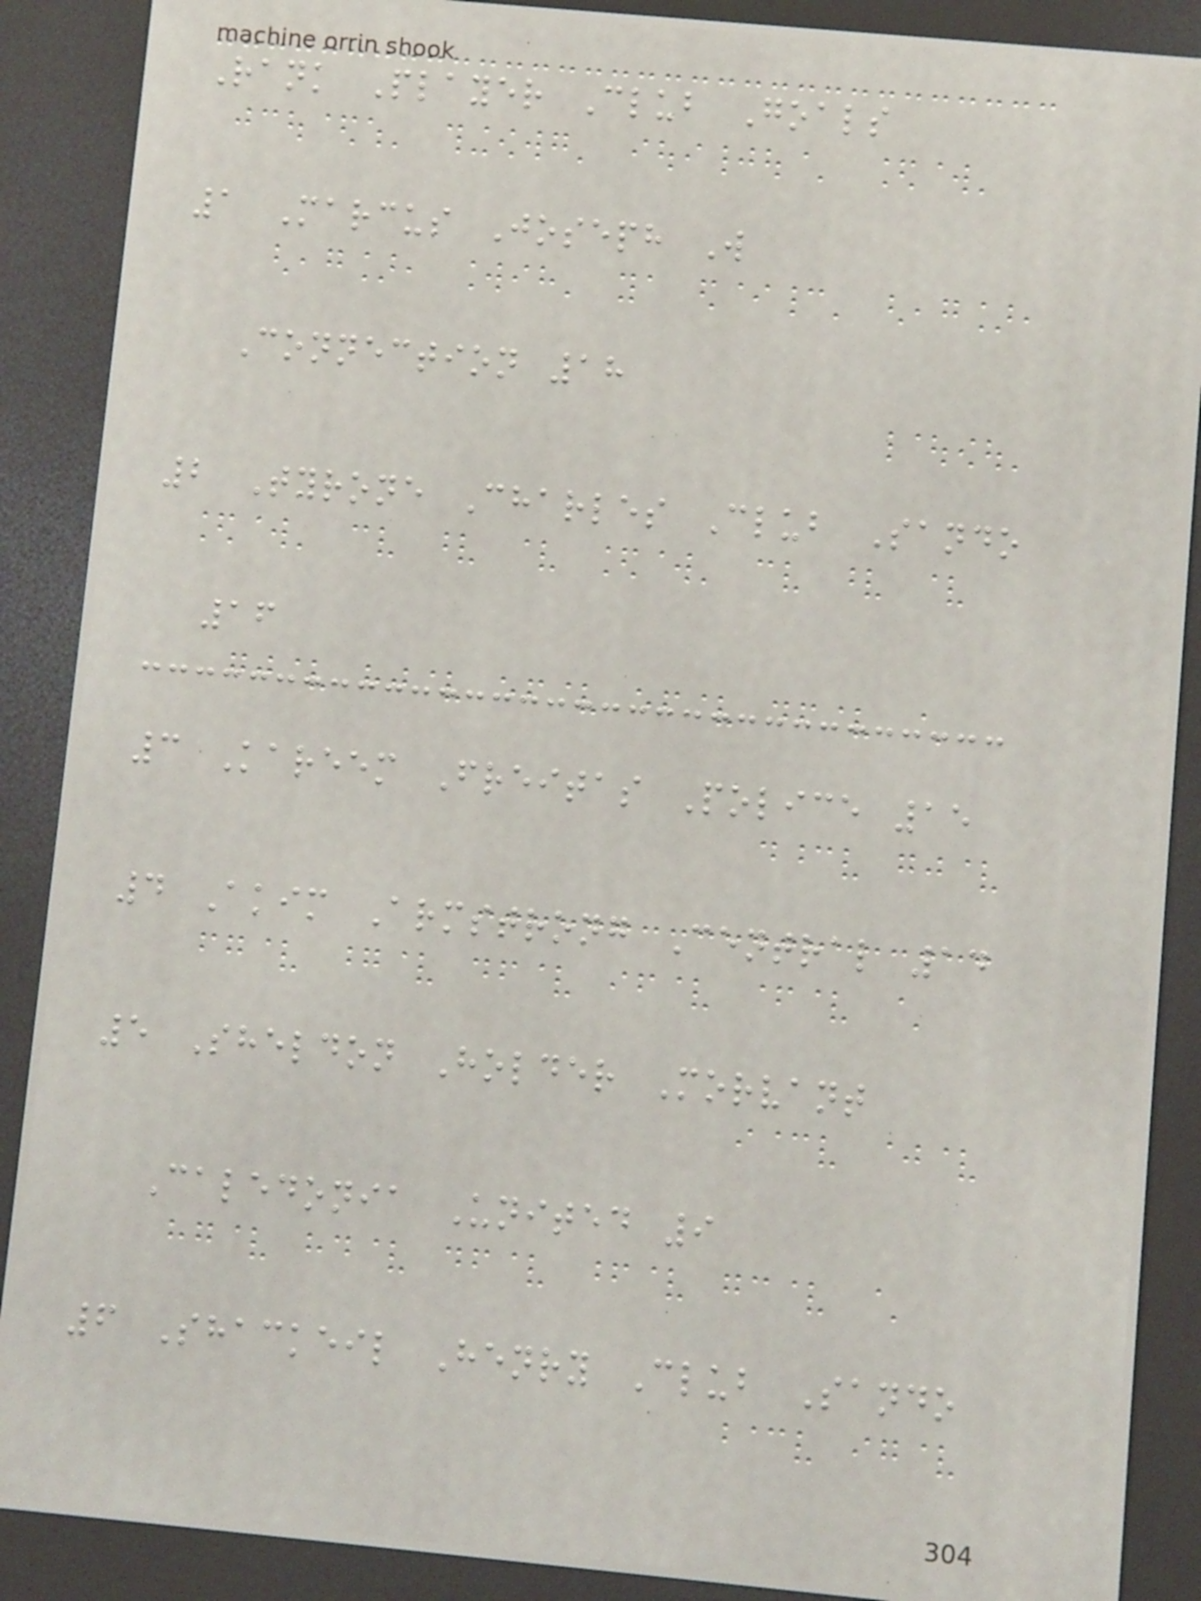Rank Player Club Goals
1 Marcus Joseph W
Connection 18
2 Tyrone Charles Club Sando
16
3 Kareem Freitas Police 15
4 Akim Armstrong Central 14
5 Sheldon Holder Morvant
Caledonia United 9
6 Shackeil Henry Club Sando
